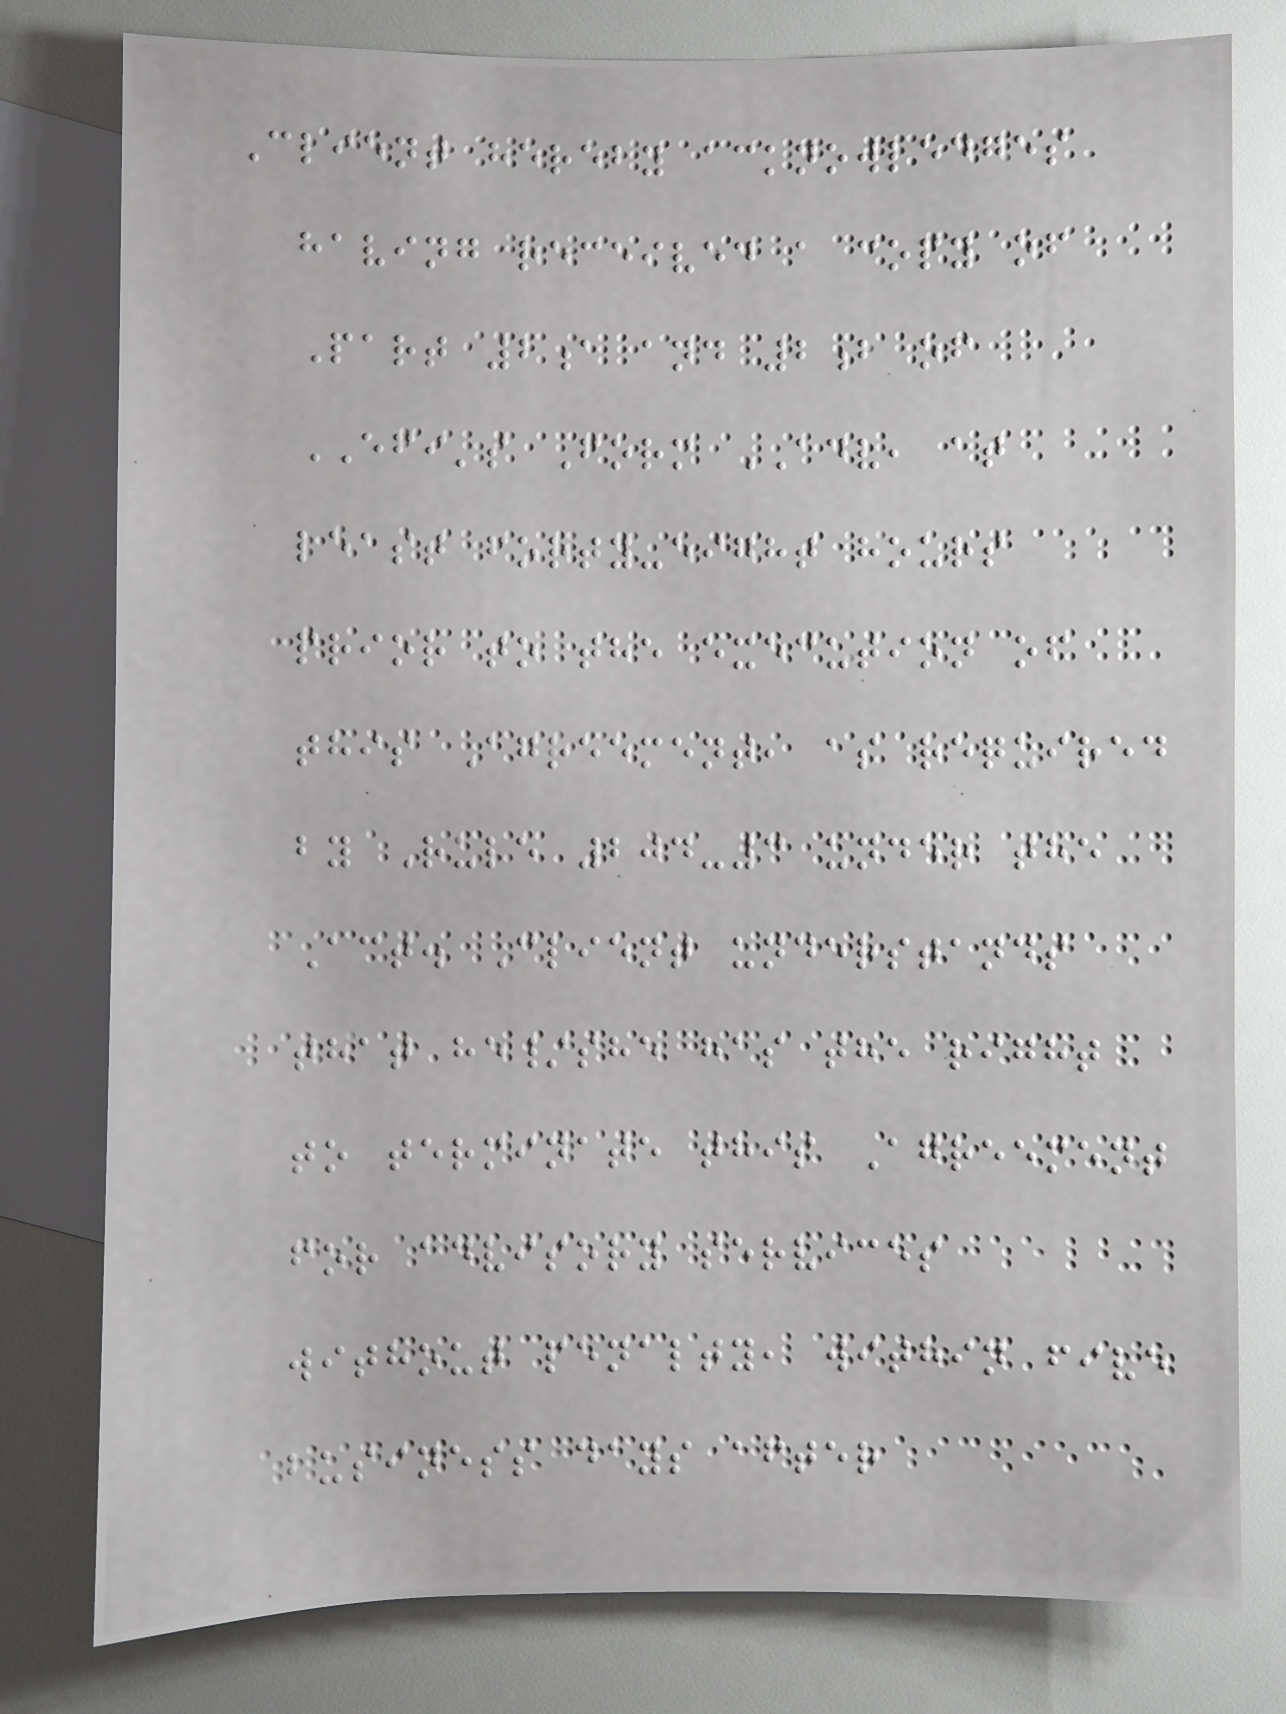Client hereby acknowledges
having received a copy of
Part 2a and 2b of
EFI's Form ADV, at
least forty-eight hours
prior to the execution of
this Agreement, as required
by Rule 204-3 under the
Act. Client understands
that he/she has the right
to terminate this Agreement
for advisory services
without penalty, within five
business days after
